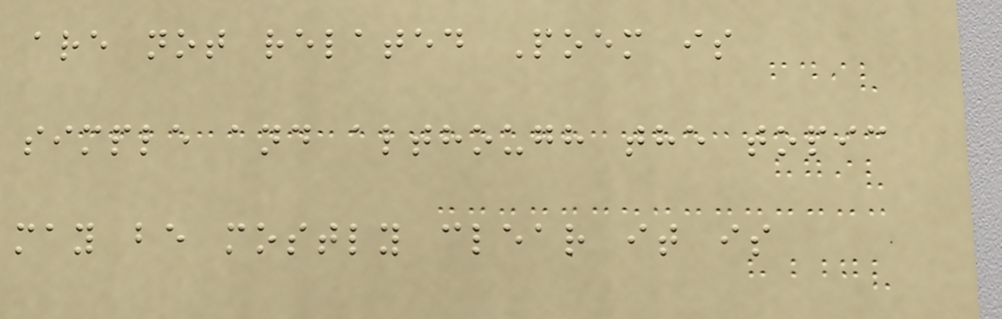are not related Poem is
simple and although the topic
may be mostly clear it is
